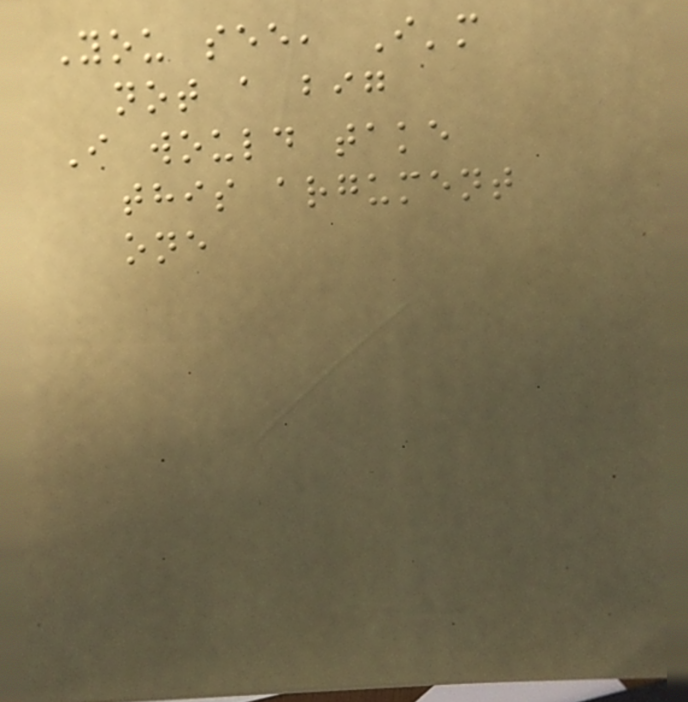You see, I'm
not a big
I would take
this argument
one
